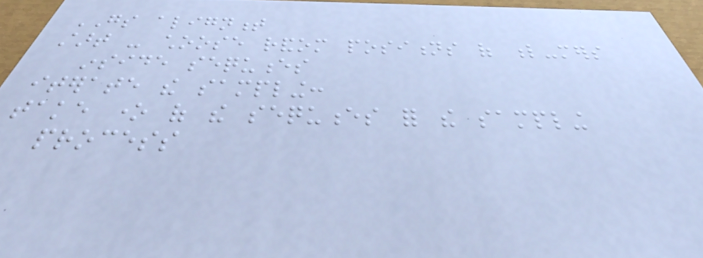GS alignment
start - choose random positions of l-mers
inside sequences
iterate the sampling:
take one of the sequences for the sampling
process
